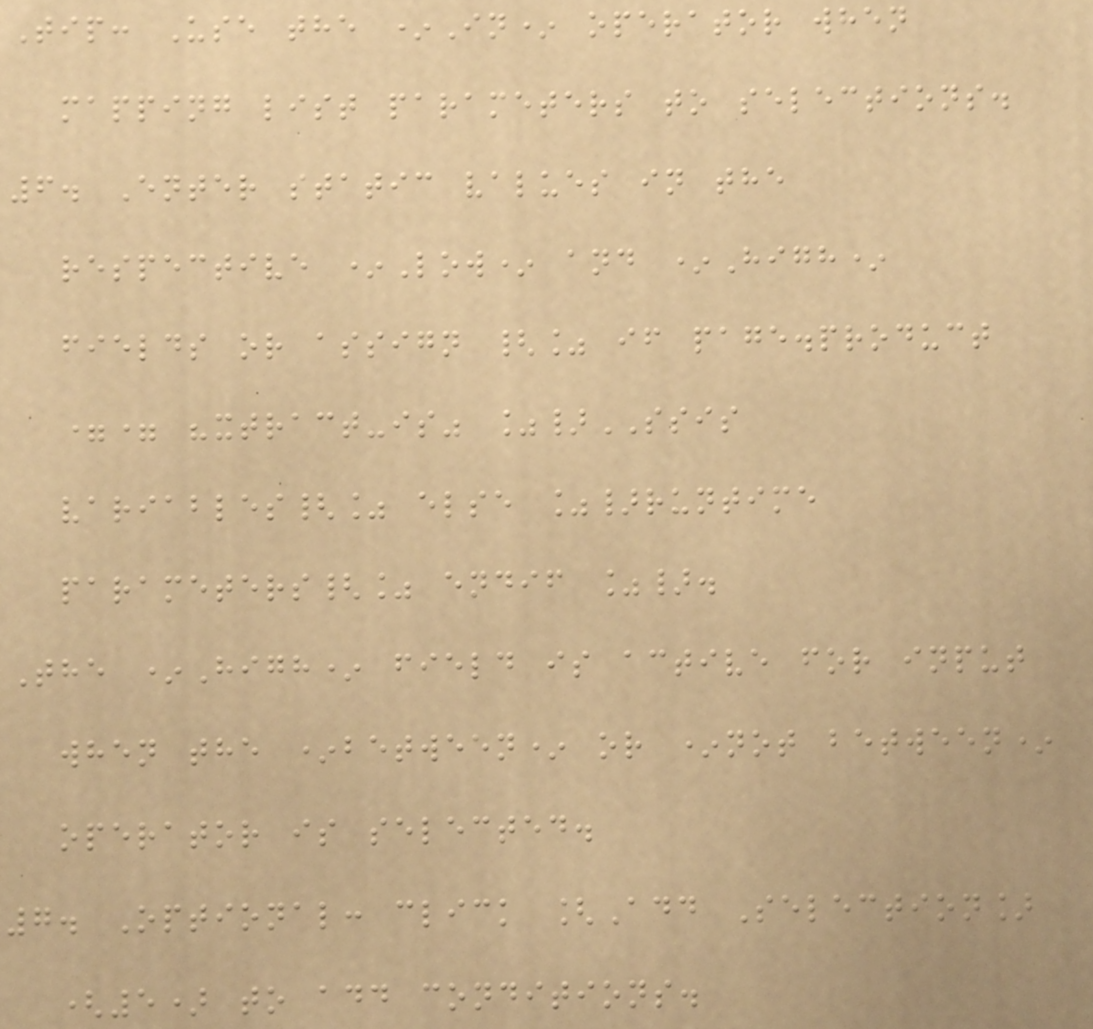Tip: Use the *In* operator when
mapping list parameters to selections.
6. Enter static values in the
respective *Low* and *High*
fields or assign {% if page.product
== "xtract-is" %}SSIS
variables{% else %}runtime
parameters{% endif %}.
The *High* field is active for input
when the *between* or *not between*
operator is selected.
7. Optional: click [Add Selection]
(5) to add conditions.
